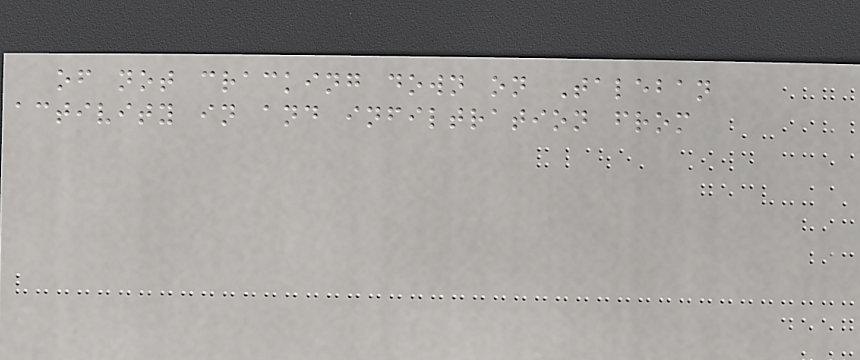of not cracking down on Taleban
activity in and infiltration from
